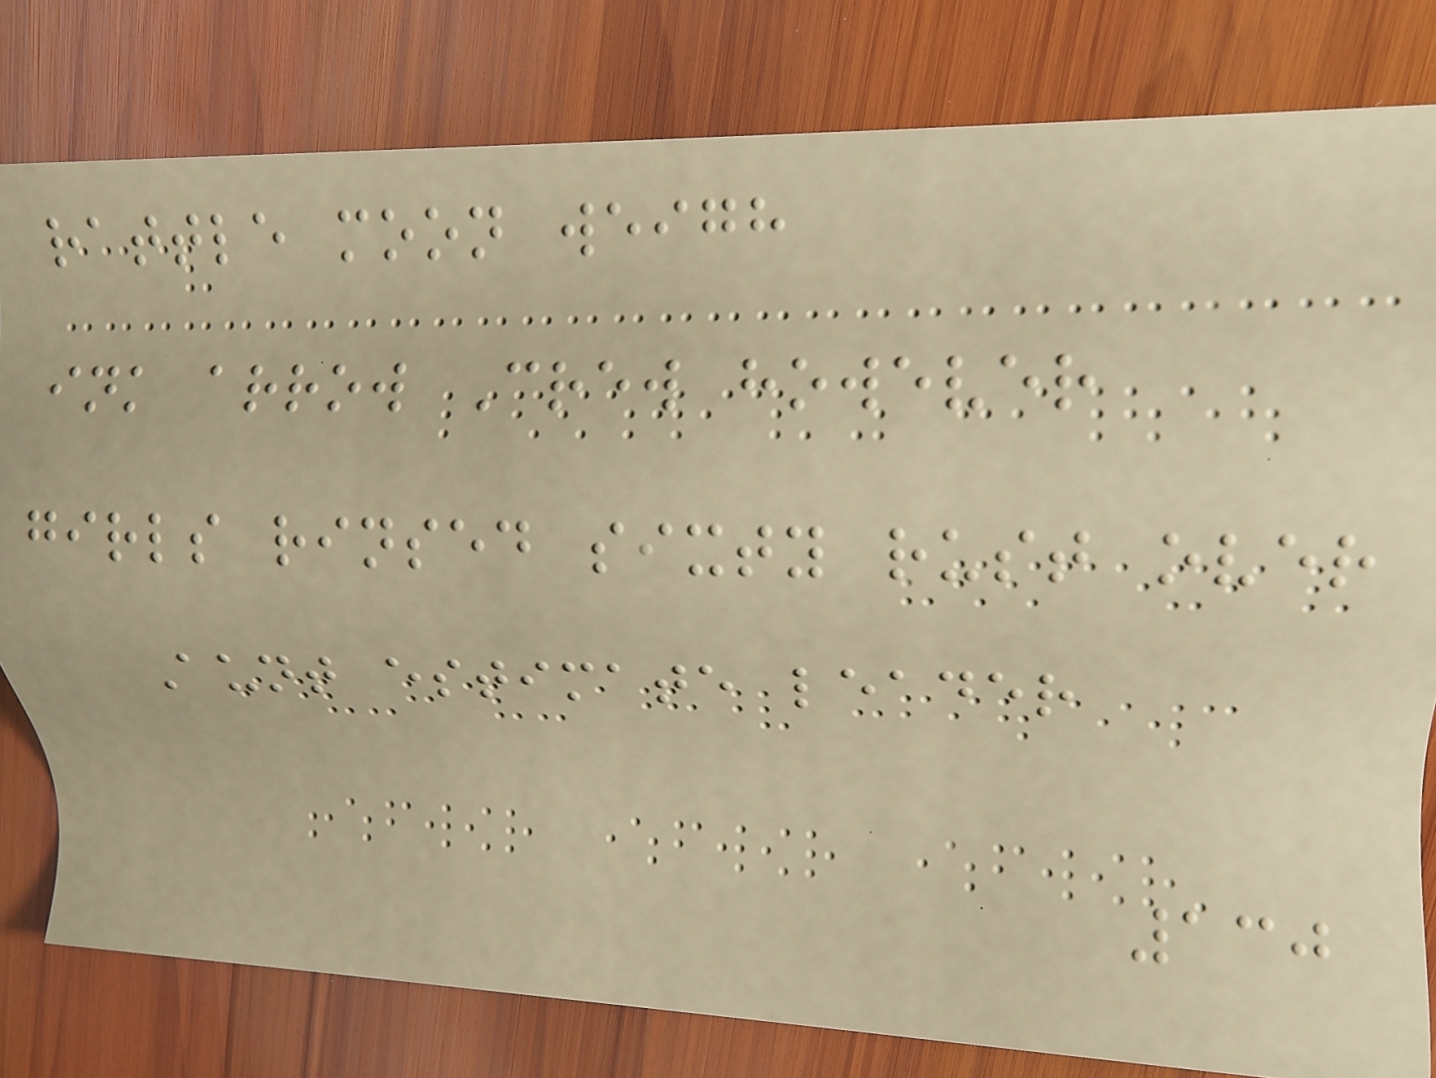rattle moon weigh
ink arrow Crew however
girls rinsed sixty rust over
Aunt estimate leader
130
